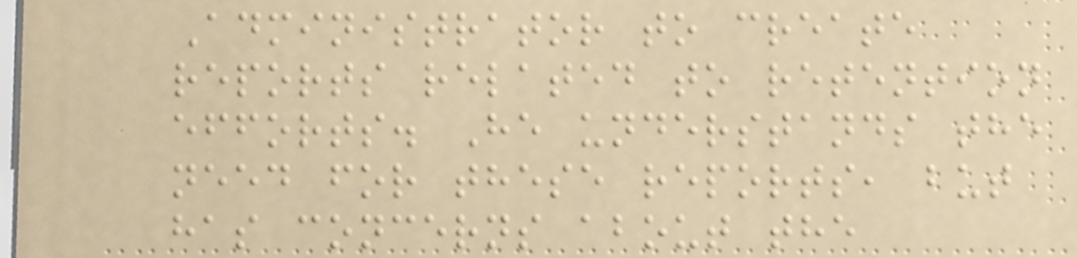Administrator to create
reports related to retention
efforts. He understands the
need for these reports, but
has concerns about the
